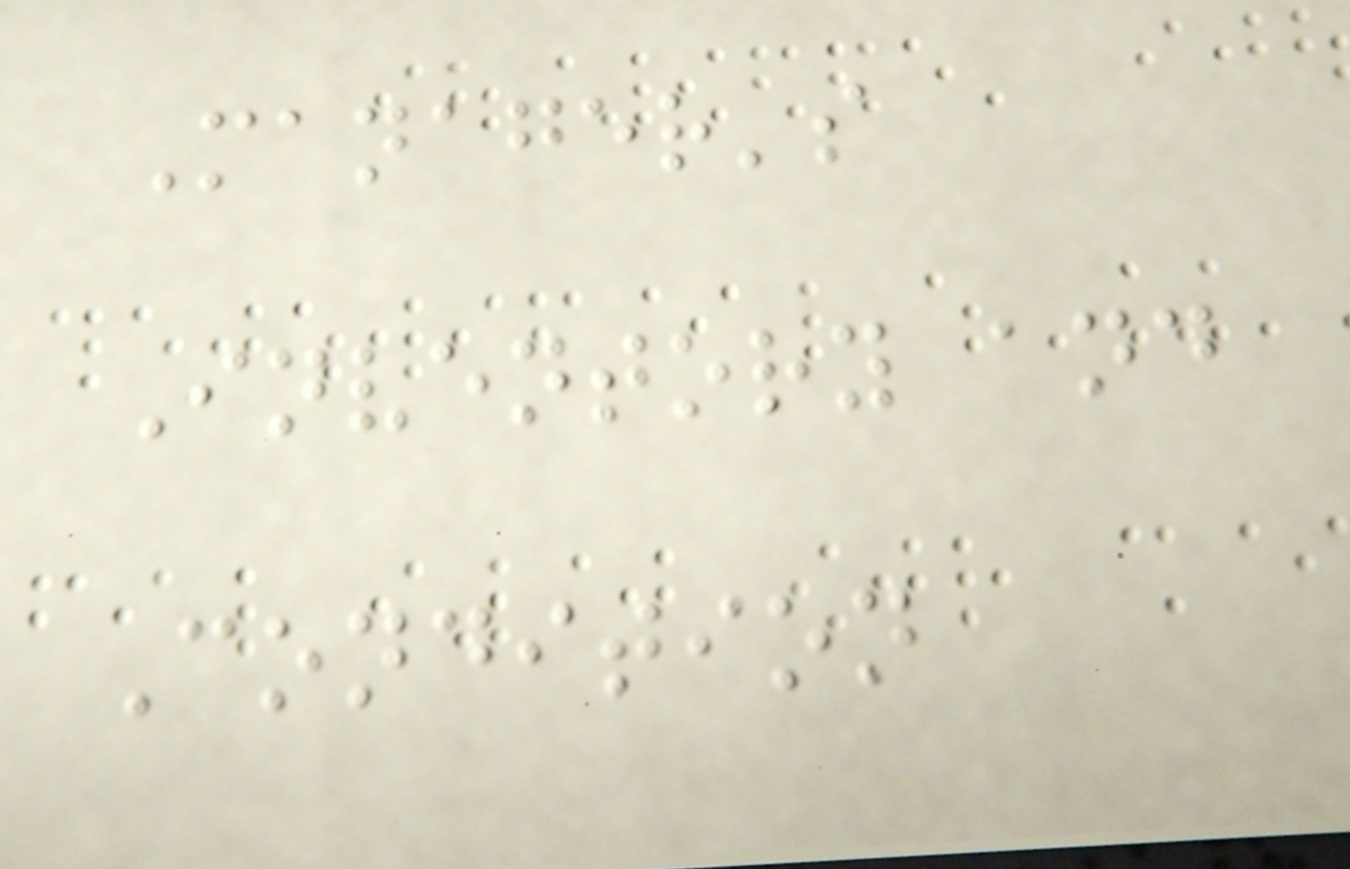Manager's
Inventory and
Condition
